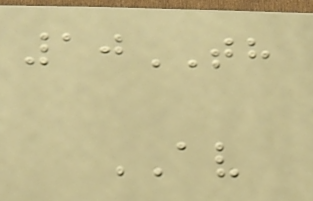10TH
AV
